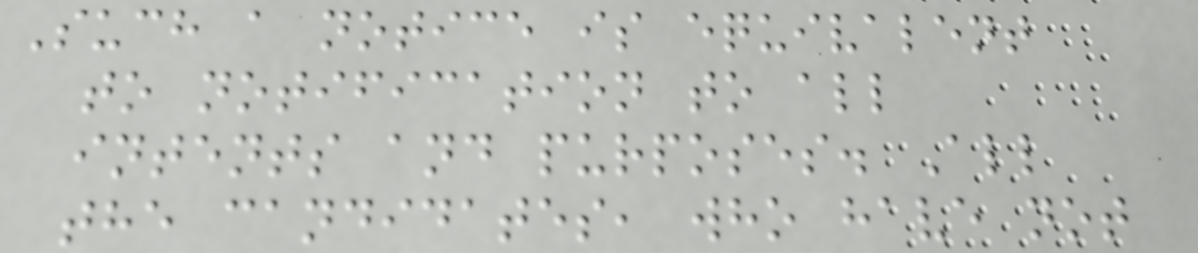Such a notice is equivalent
to notification to all
intents and purposes. All
the candidates, who have not
